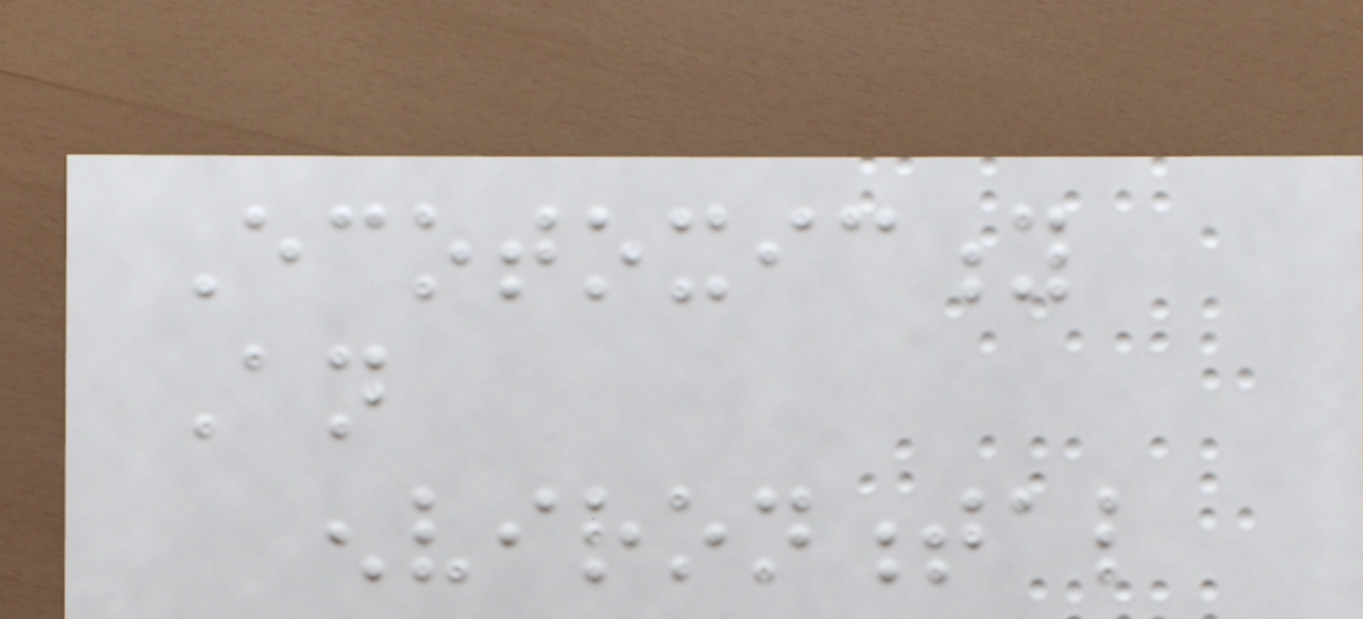Ecotoxicity
An
environmental
